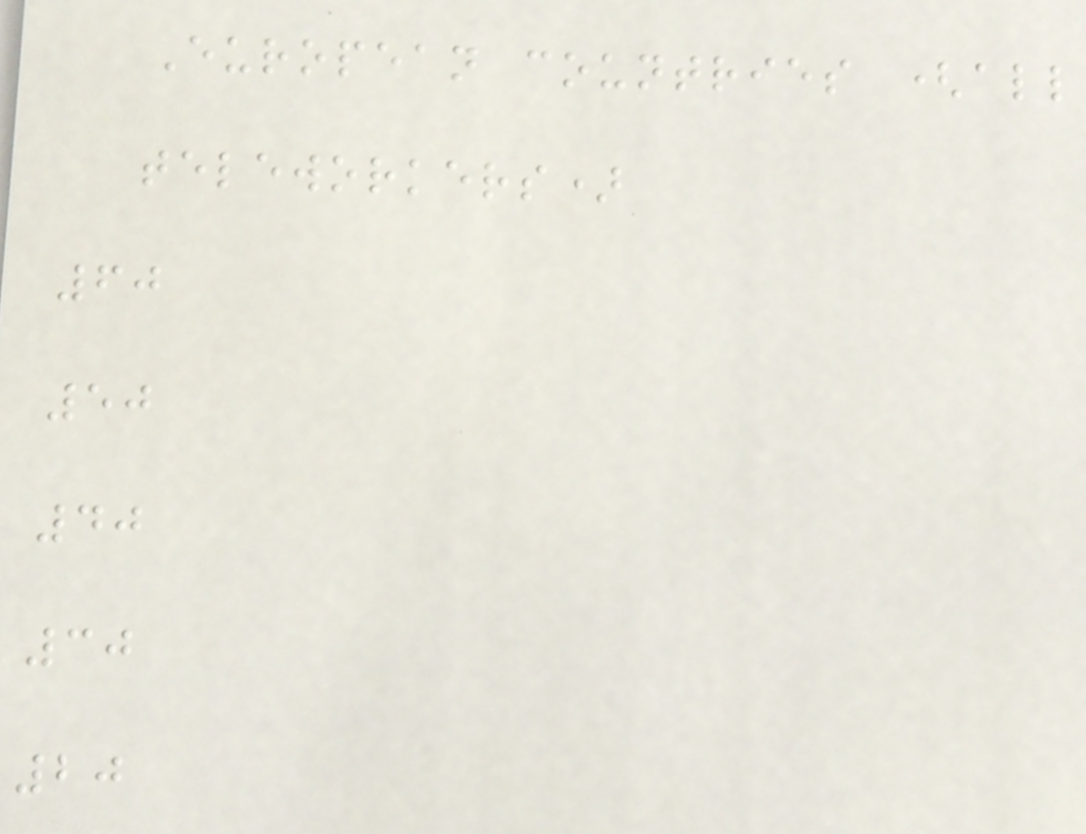European countries (all
teleworkers)
60
50
40
30
20
